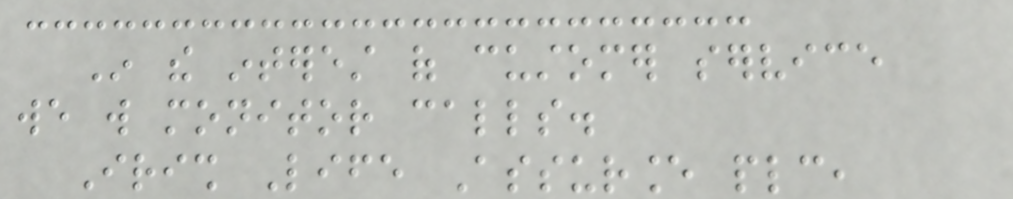In the interest of customer service
we will monitor calls.
Irish Life Assurance plc,
